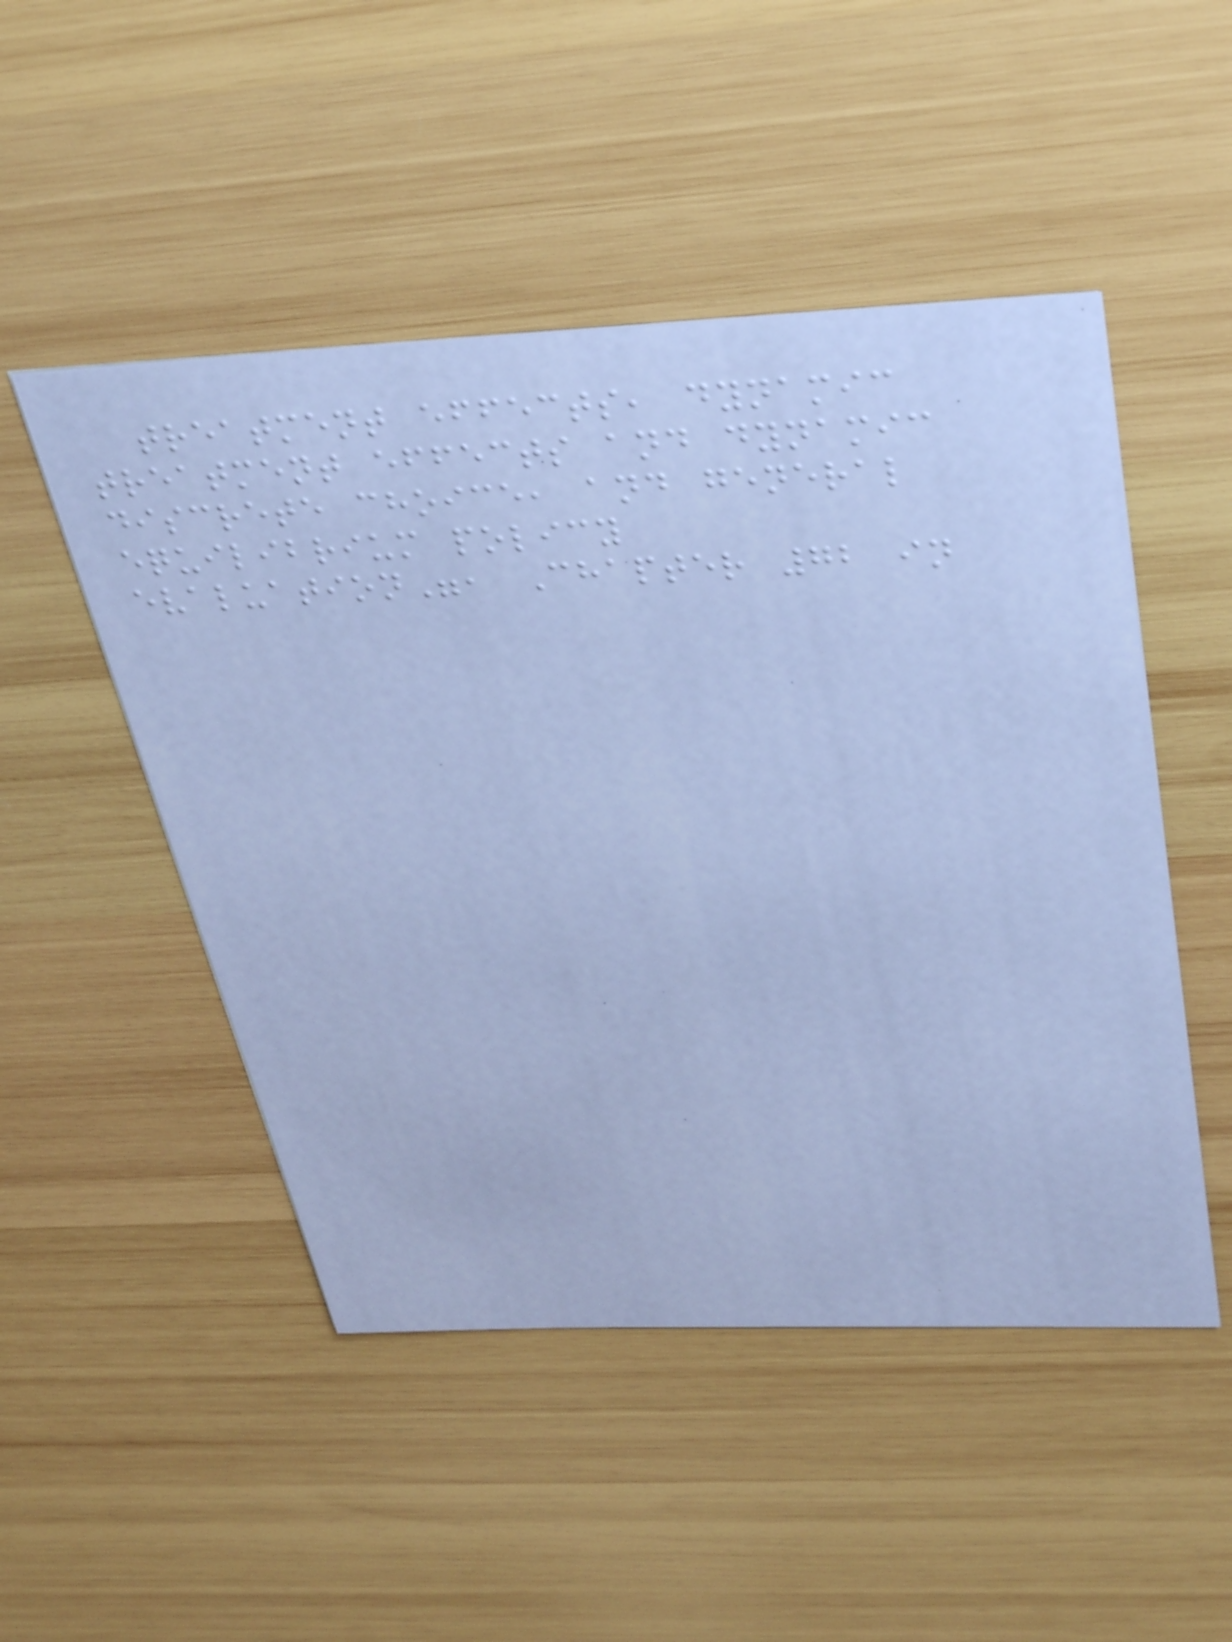treatment effects, dynamic
treatment effects and dynamic
discrete choice, and general
equilibrium policy
evaluation", Chapter 72 in
